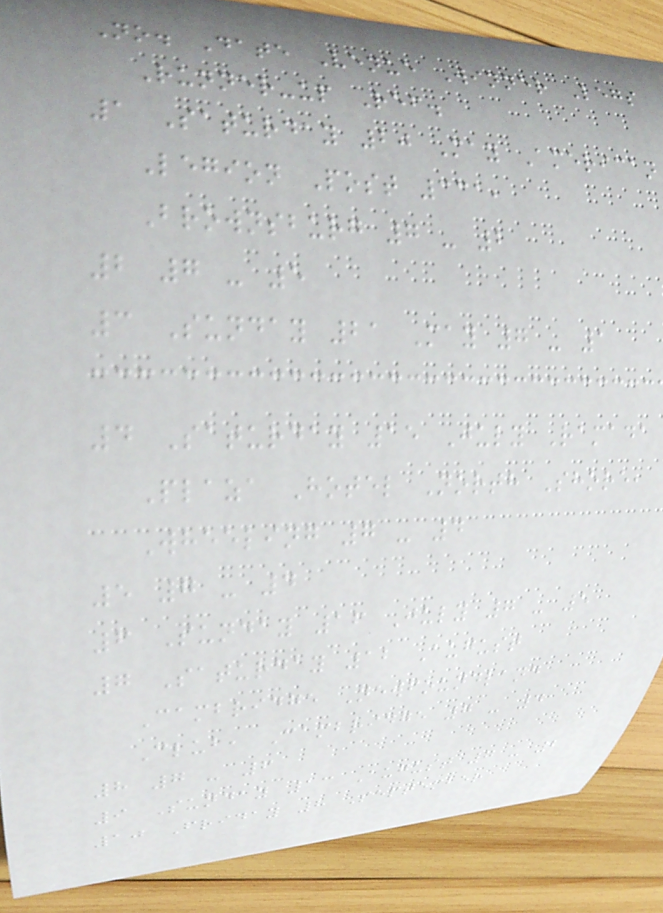No. Date Venue Winner Legs
Runner-up Ref.
1 Saturday 20 May American
Legion Post 331,
Brownsburg 7 - 2
2 7 - 5
3 Sunday 21 May 7 - 1
4 Saturday 15 July Ramada
Plaza Hotel North Shore,
Wheeling 7 - 4
5 7 - 4
6 Sunday 16 July 7 - 5
7 Saturday 12 August
Cambridge Newfoundland
Club, Cambridge 7 - 4
8 7 - 6
9 Sunday 13 August 7 - 2
10 Friday 8 September
